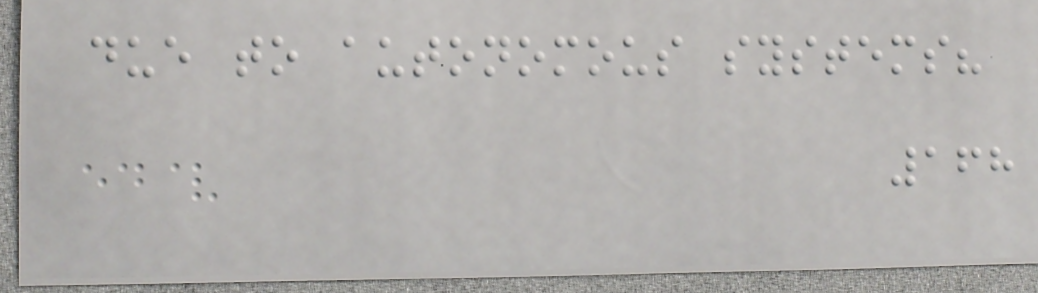due to autonomous systems?
168
